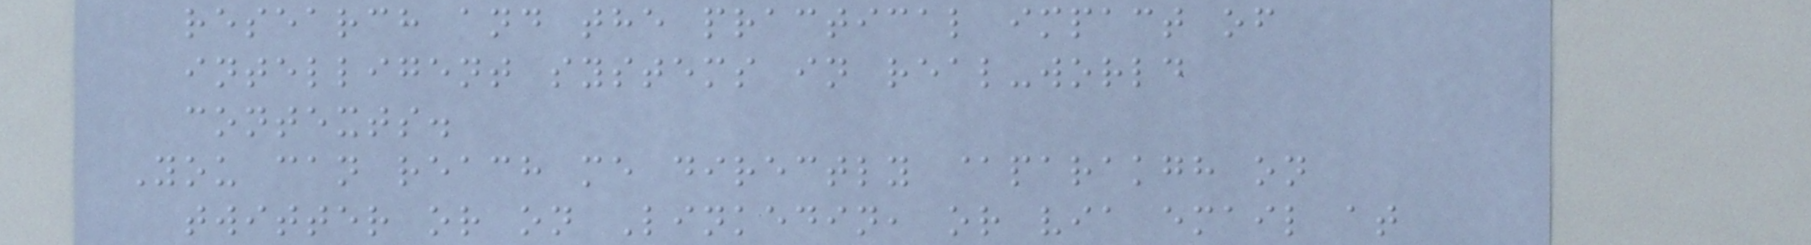research and the practical impact of
intelligent systems in real-world
contexts.
You can reach me directly @parakgh on
twitter or on Linkedin, or via email at
